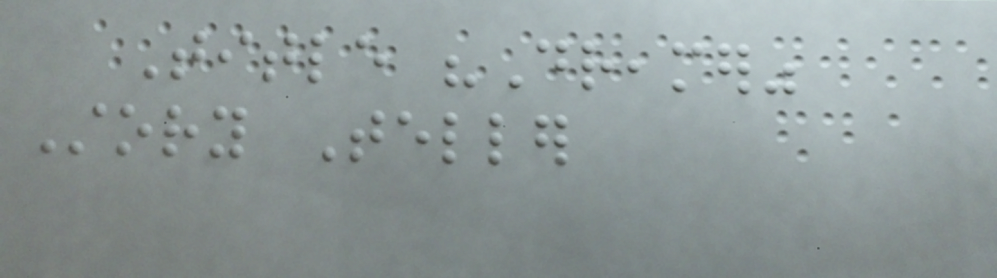Title "Dreamer"
Story Teller
